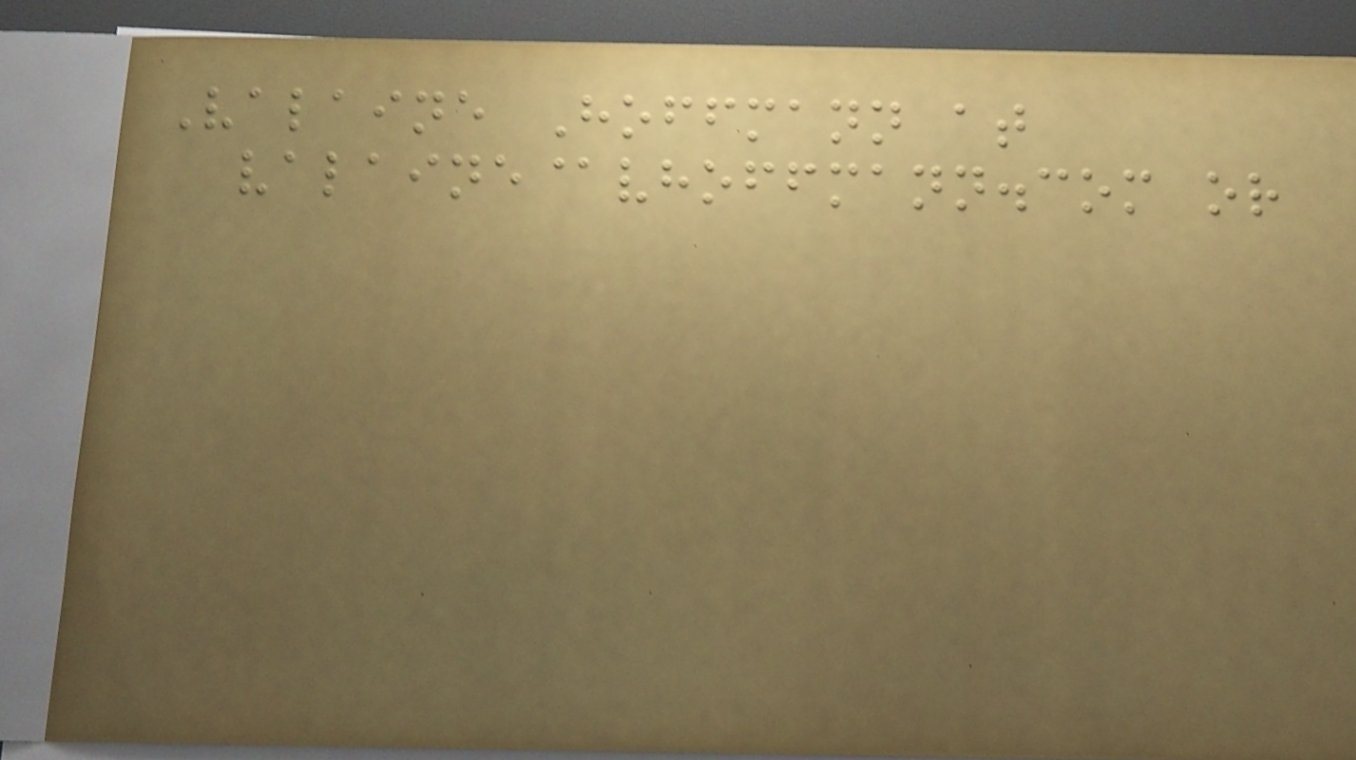Valaine Hoffmann at
valaine@vhoffmann.com or
